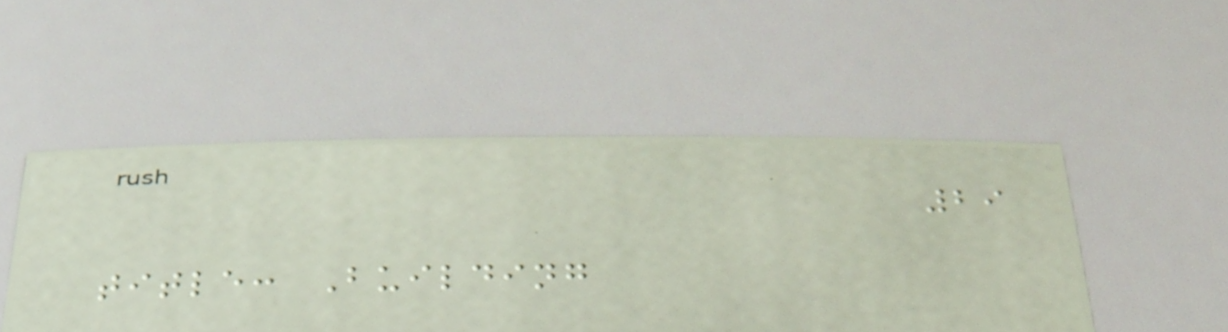29
title: Building
